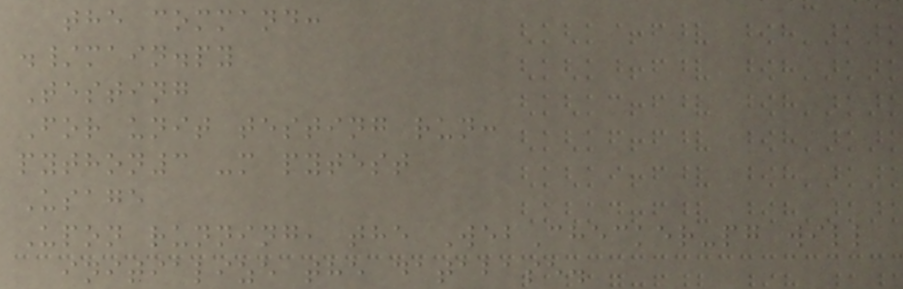the command:
./main.py
Testing
For unit testing run:
python3 -m pytest
Usage
Upon running, the WebChecker-pg will
initialize the database.
